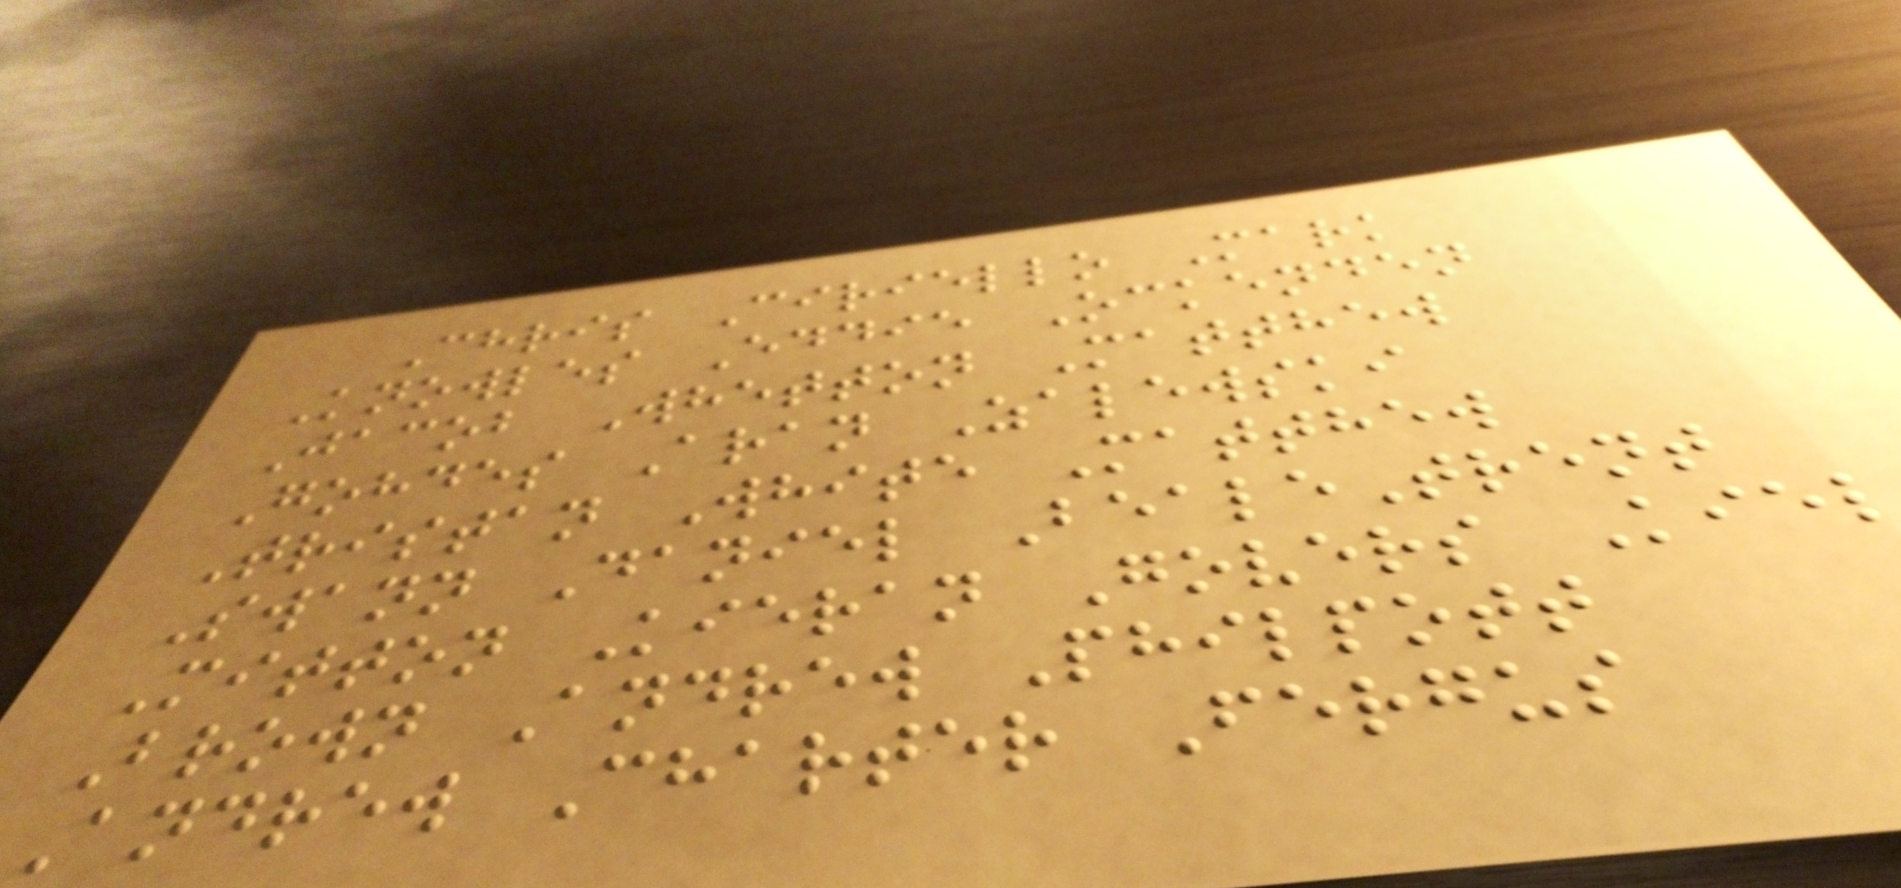Chris Ciriello Mark
Knowles Eddie Ockenden
Jacob Whetton Matthew
Gohdes Aran Zalewski
Tristan White Matthew
Swann Daniel BealeTrent
Mitton Kieran Govers Kiel
Brown Andrew Philpott
Andrew Charter Fergus
